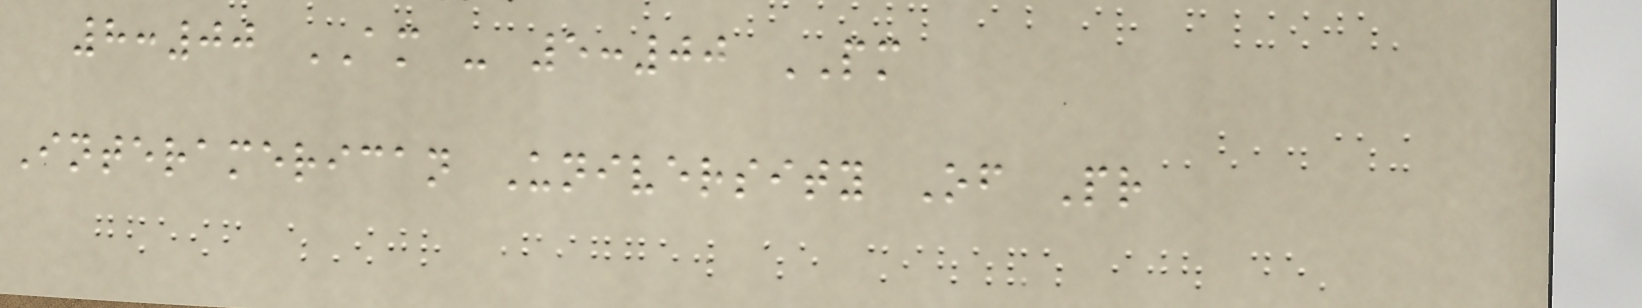8:00 AM - 5:00 PM
Interamerican University Of Pr
